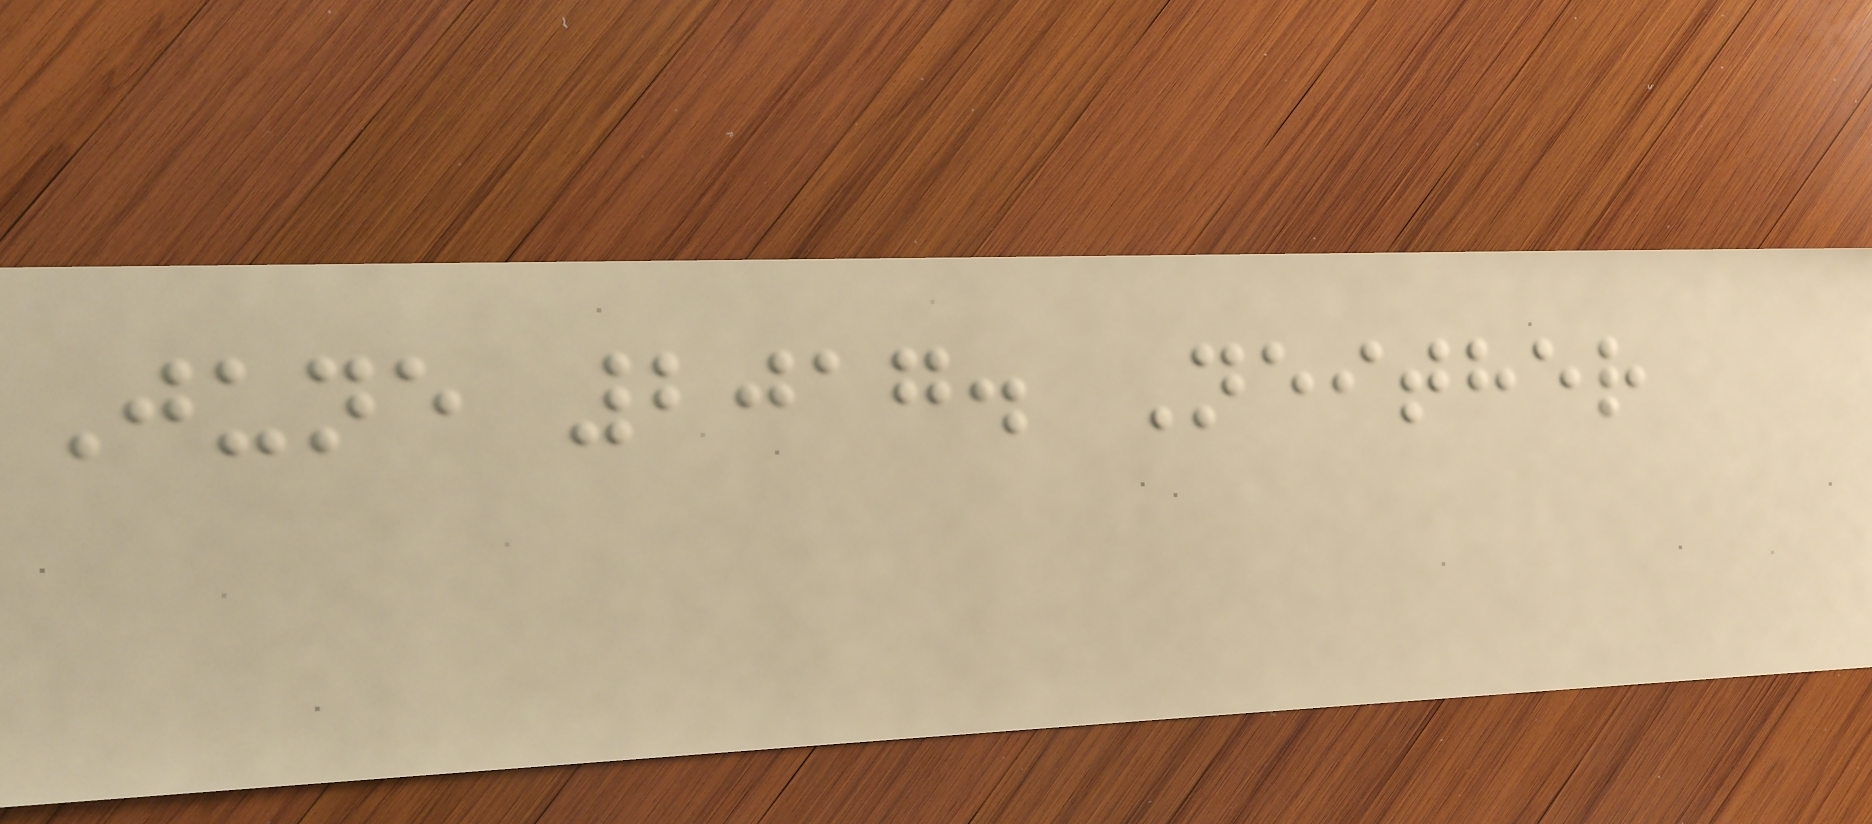June 2017. Neither
